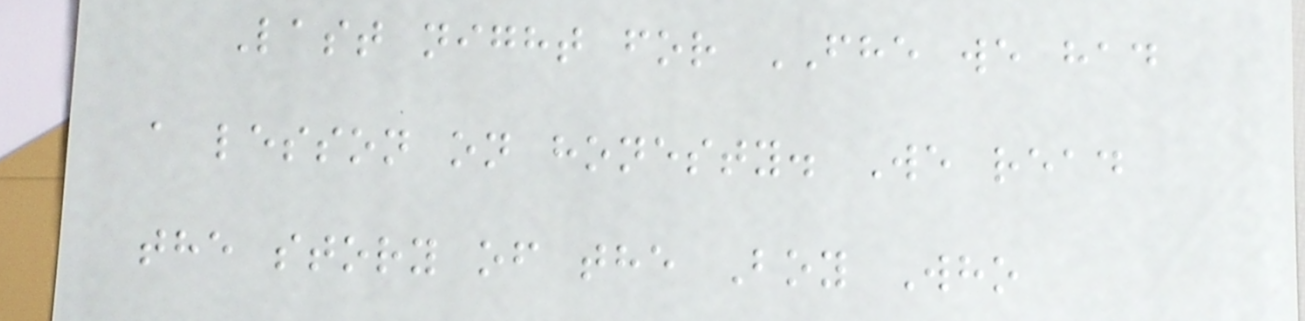Last night for FHE we had
a lesson on honesty. We read
the story of the Boy Who
